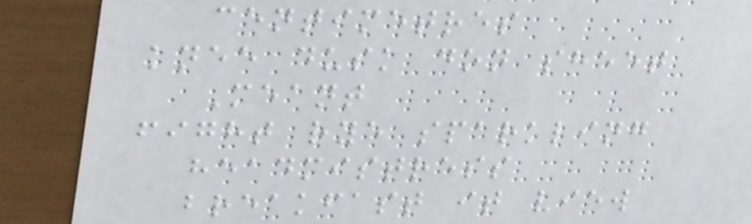centimetres
knee dusk don sheet
Meant
fight rye sparkling
headmistress
breakfast it view
